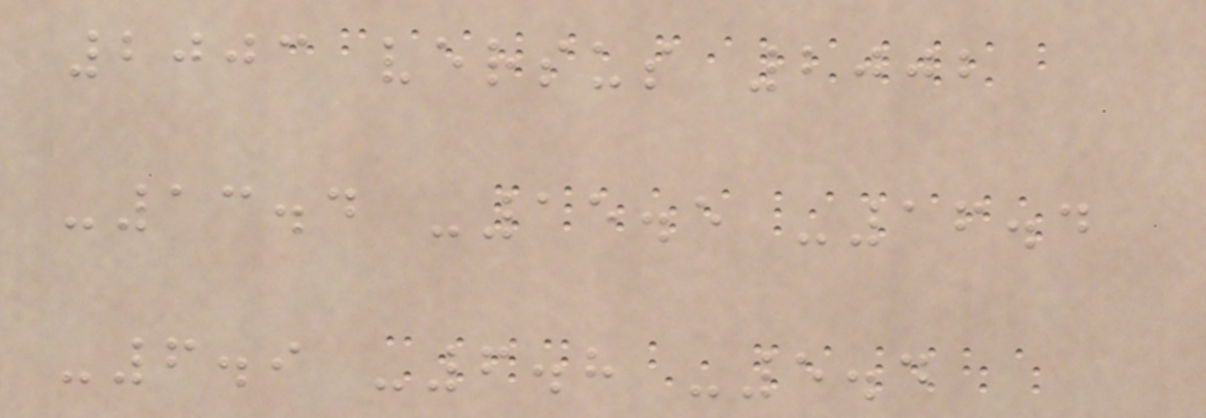2003 versus 2002
-13.4 -15.5 -16.4
-6.9 -6.8 -5.4
